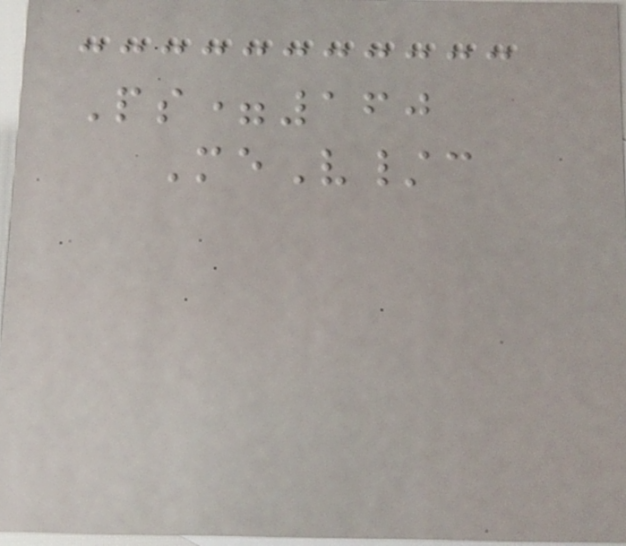Ps=160
MeV/c
